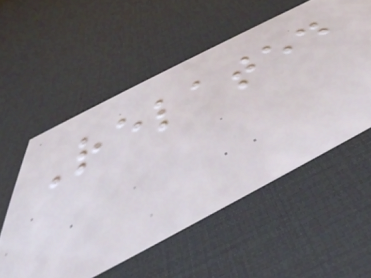Related
